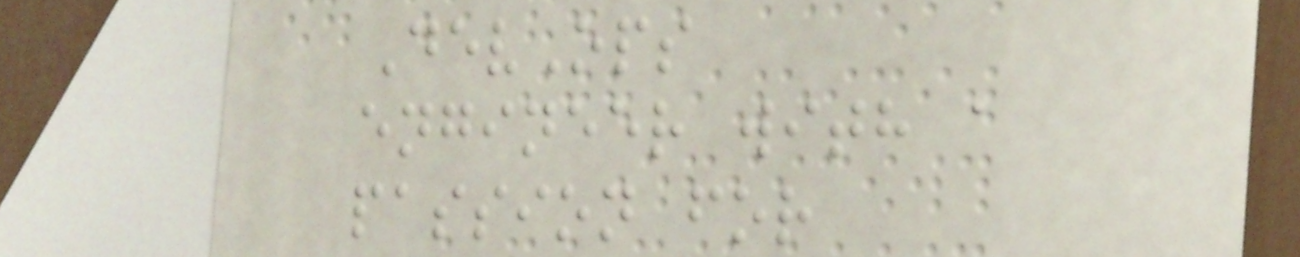DevOps
engineer with a
passion for
